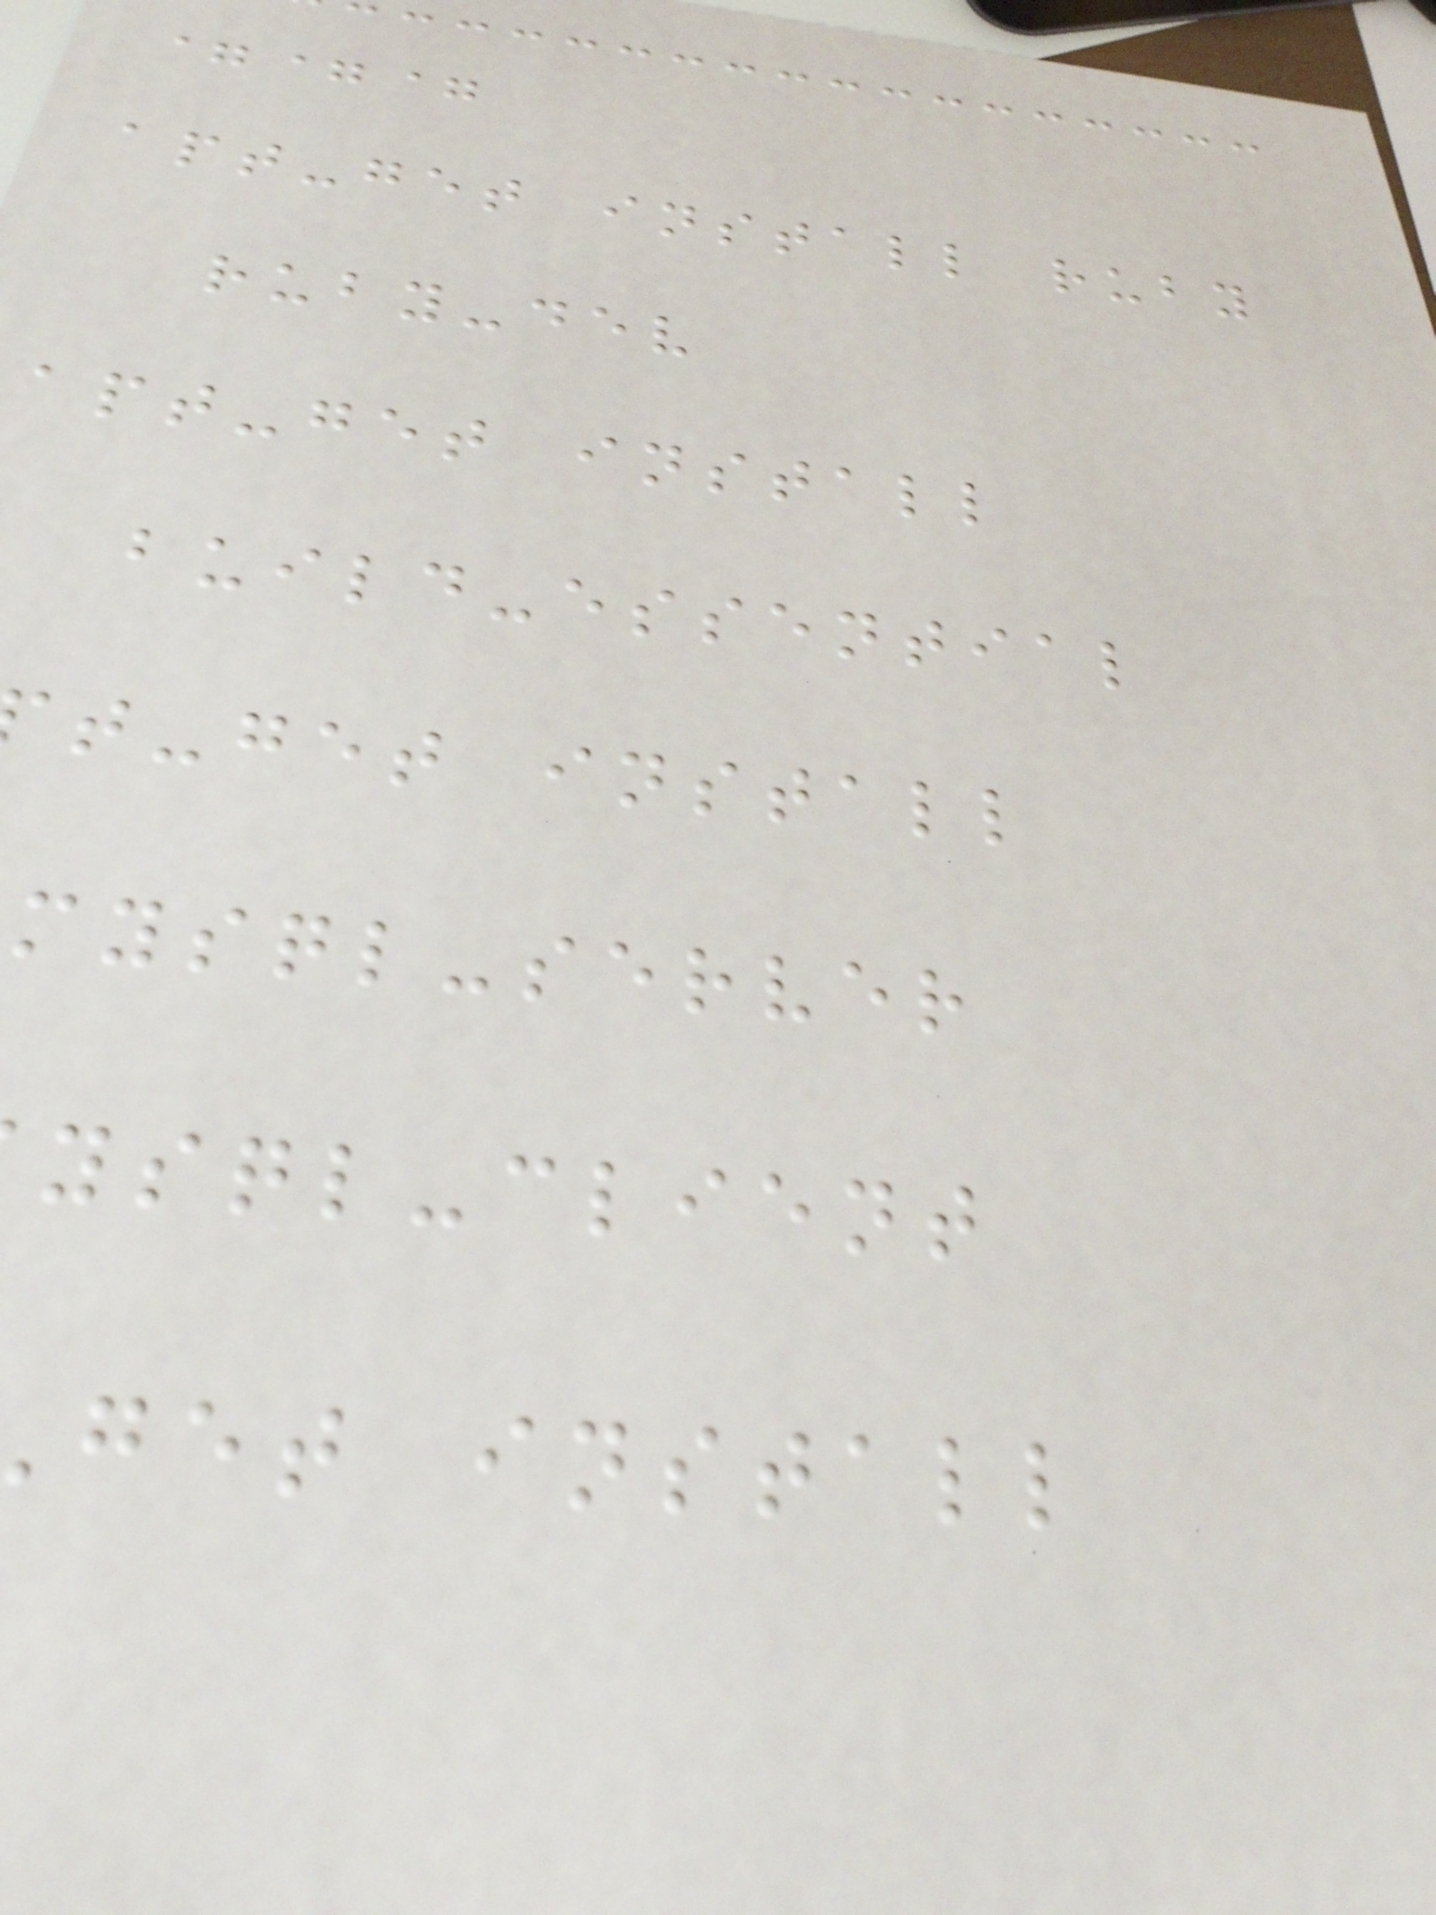===
apt-get install ruby
ruby-dev
apt-get install
build-essential
t-get install
mysql-server
ysql-client
get install
